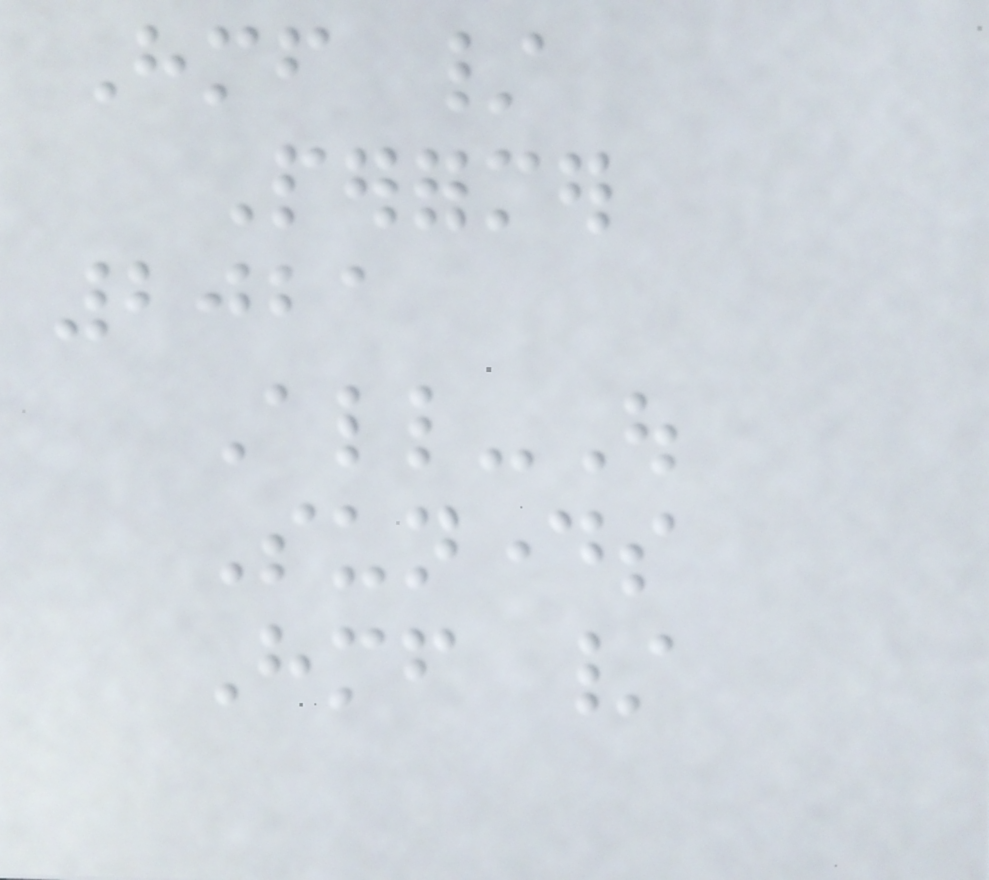Himself /
Performer
2021
All-Out
Sundays
Himself /
